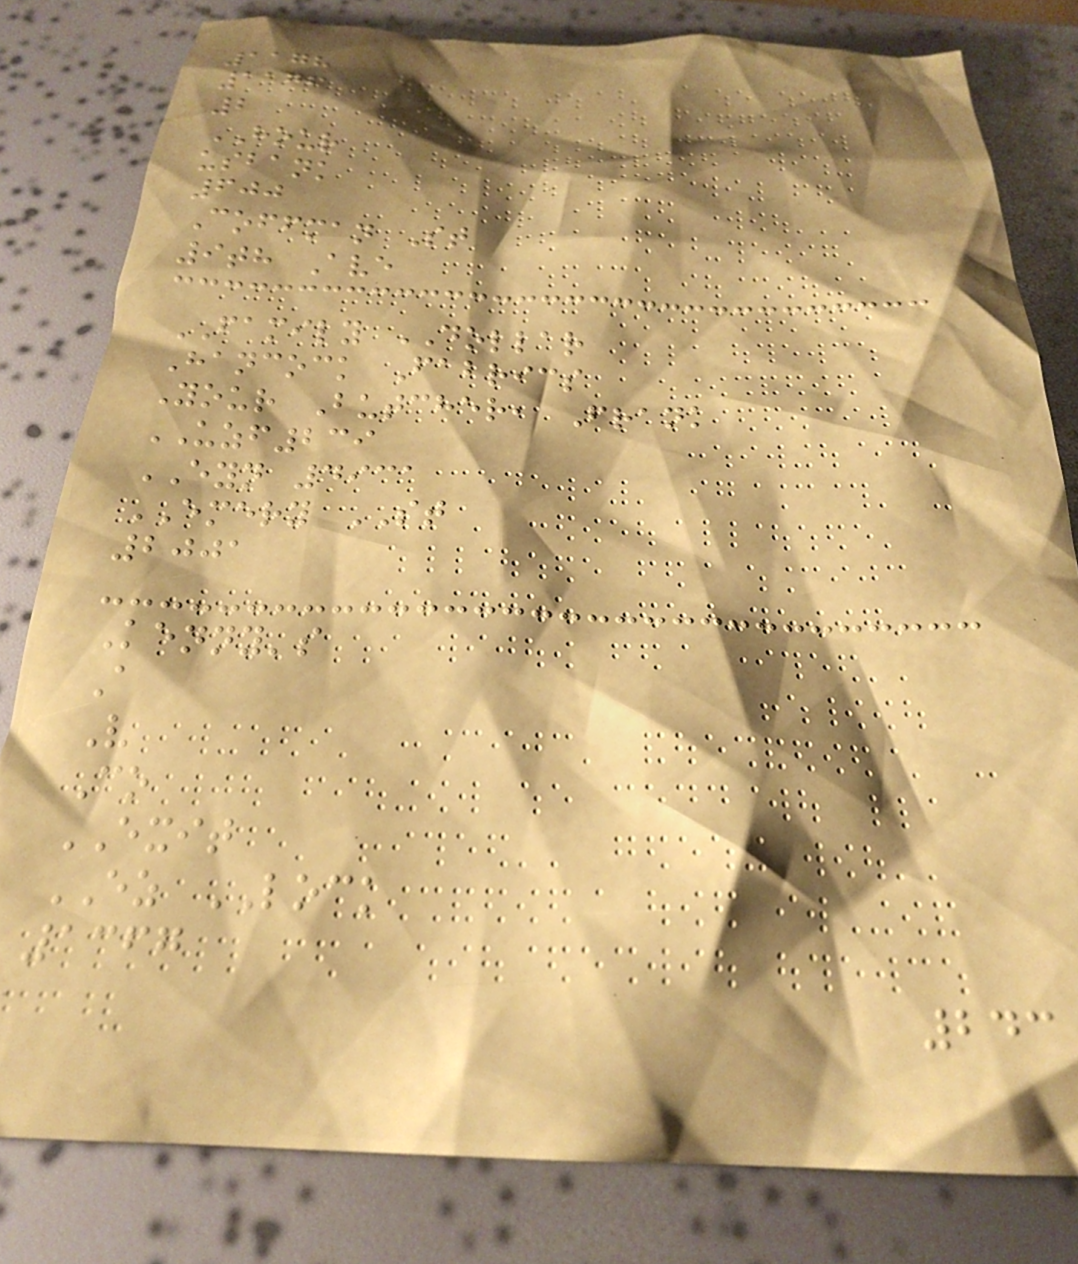1178
1176
2
HOUR
usbank
600
Coffman St
9th Ave
FAMILY DOLLAR
Hancock Fabrics
Your Butcher, Frank
UZF239
EYN 4931
EMERY ST
2001
Kenny's
A
V
Co
EXIT
EZ LOCK
1367
243
